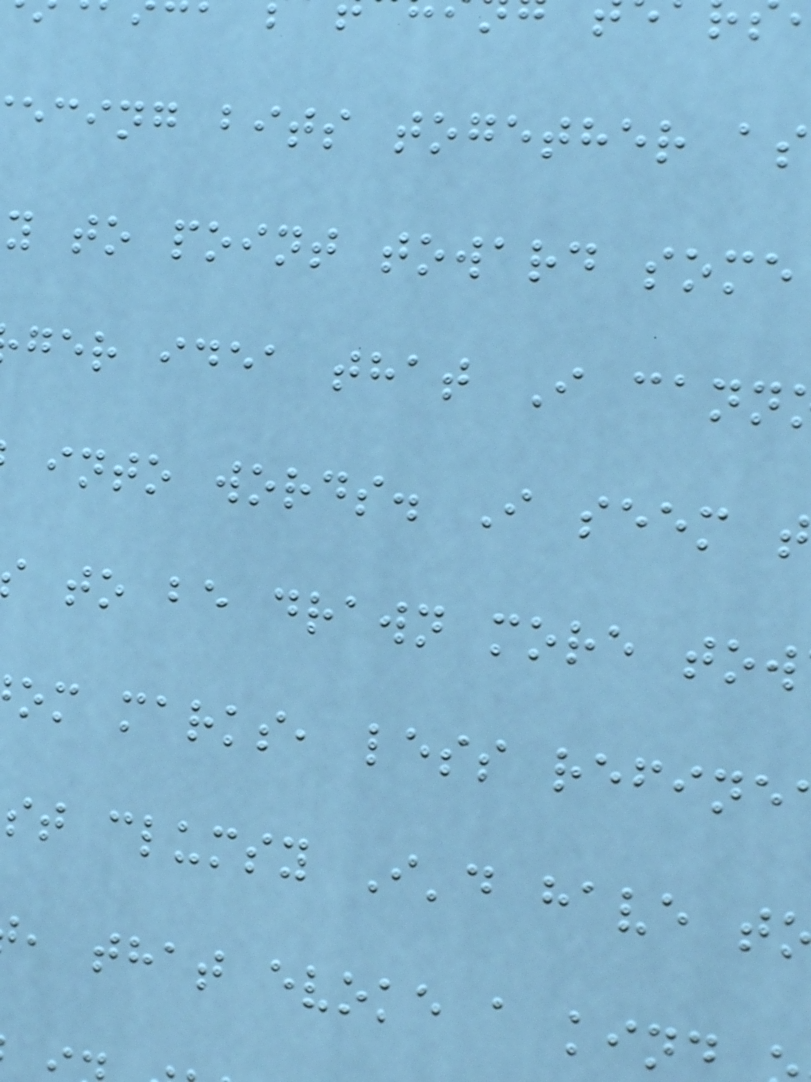ecing bits together as
y to point toward some
ger idea that I cann
into words. I seem
to be drawn more tow
om marks, less refine
st clumsy I'd have t
, that evoke a kind
